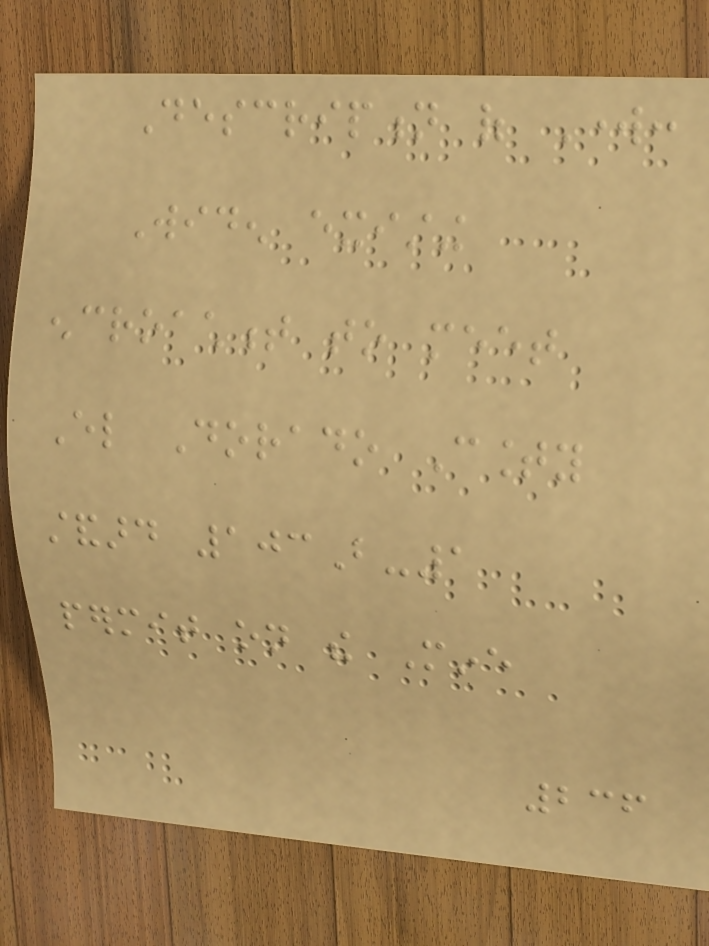Description of Work:
Widen existing
encroachment to meet
El Dorado County
standard 103B-1
permit on the Mine
236
